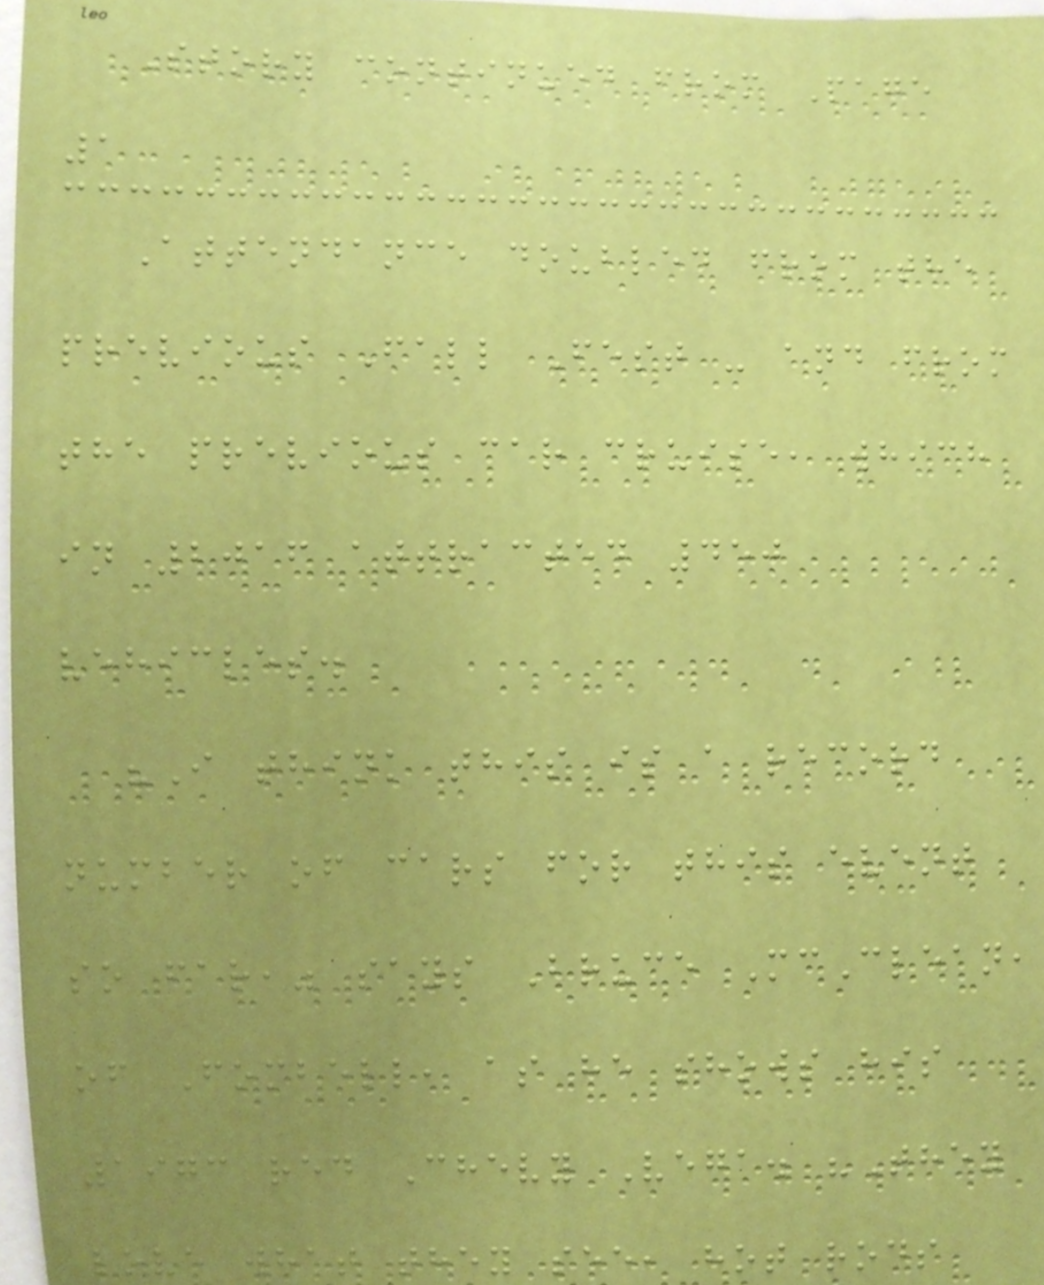Story continued from Page
1
Attendance doubled from the
previous Fall Fest - and from
the previous car cruise, which
in 2016 attracted 450
vehicles.
"I think this is a record
number of cars for this event
so far," says Bruce McClean,
of Fombell, as he shows his
1973 red Chevy Vega. "They
love what they see, hot rods
